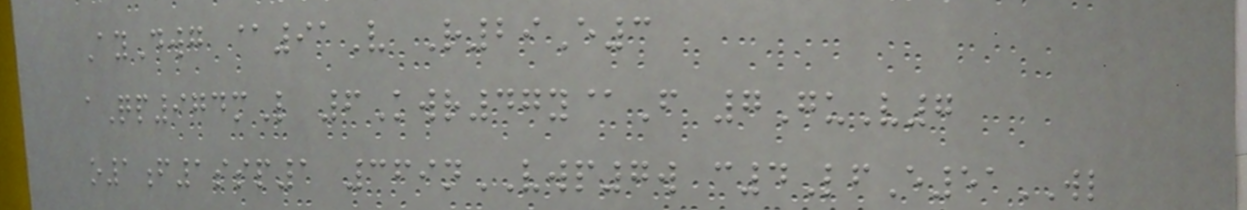AyDwg @91V R29E3
aQp974mL 6Kwr47y@F 7GuV7
o1f1ssp1 369nVWP7w c4LfE51WL
